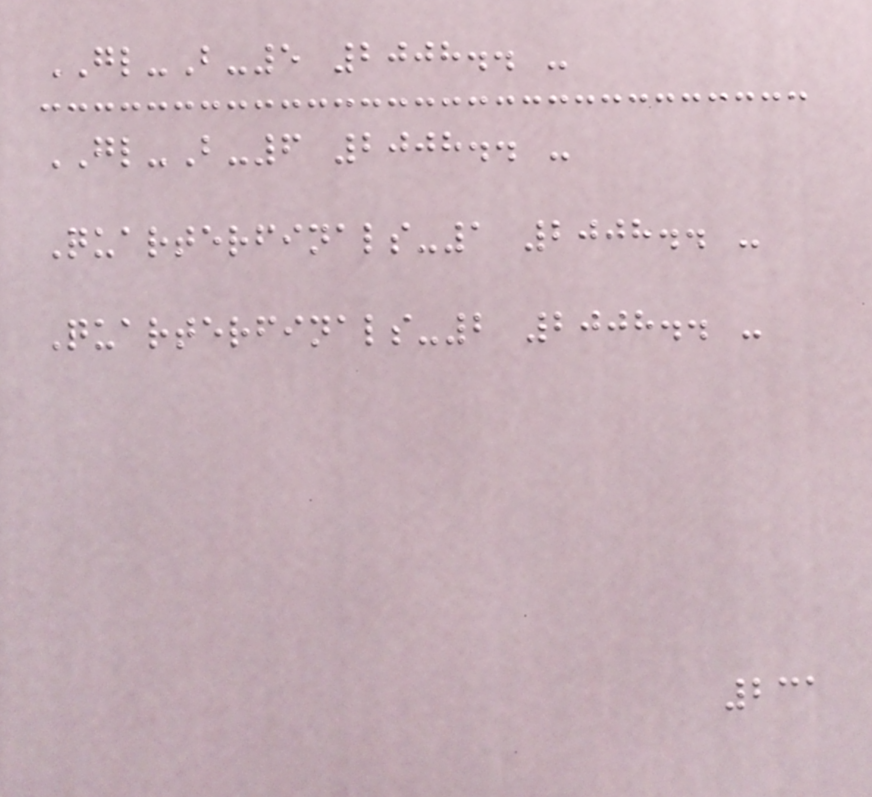GL-B-5 2008.. -
GL-B-6 2008.. -
Quarterfinals-1 2008.. -
Quarterfinals-2 2008.. -
231
